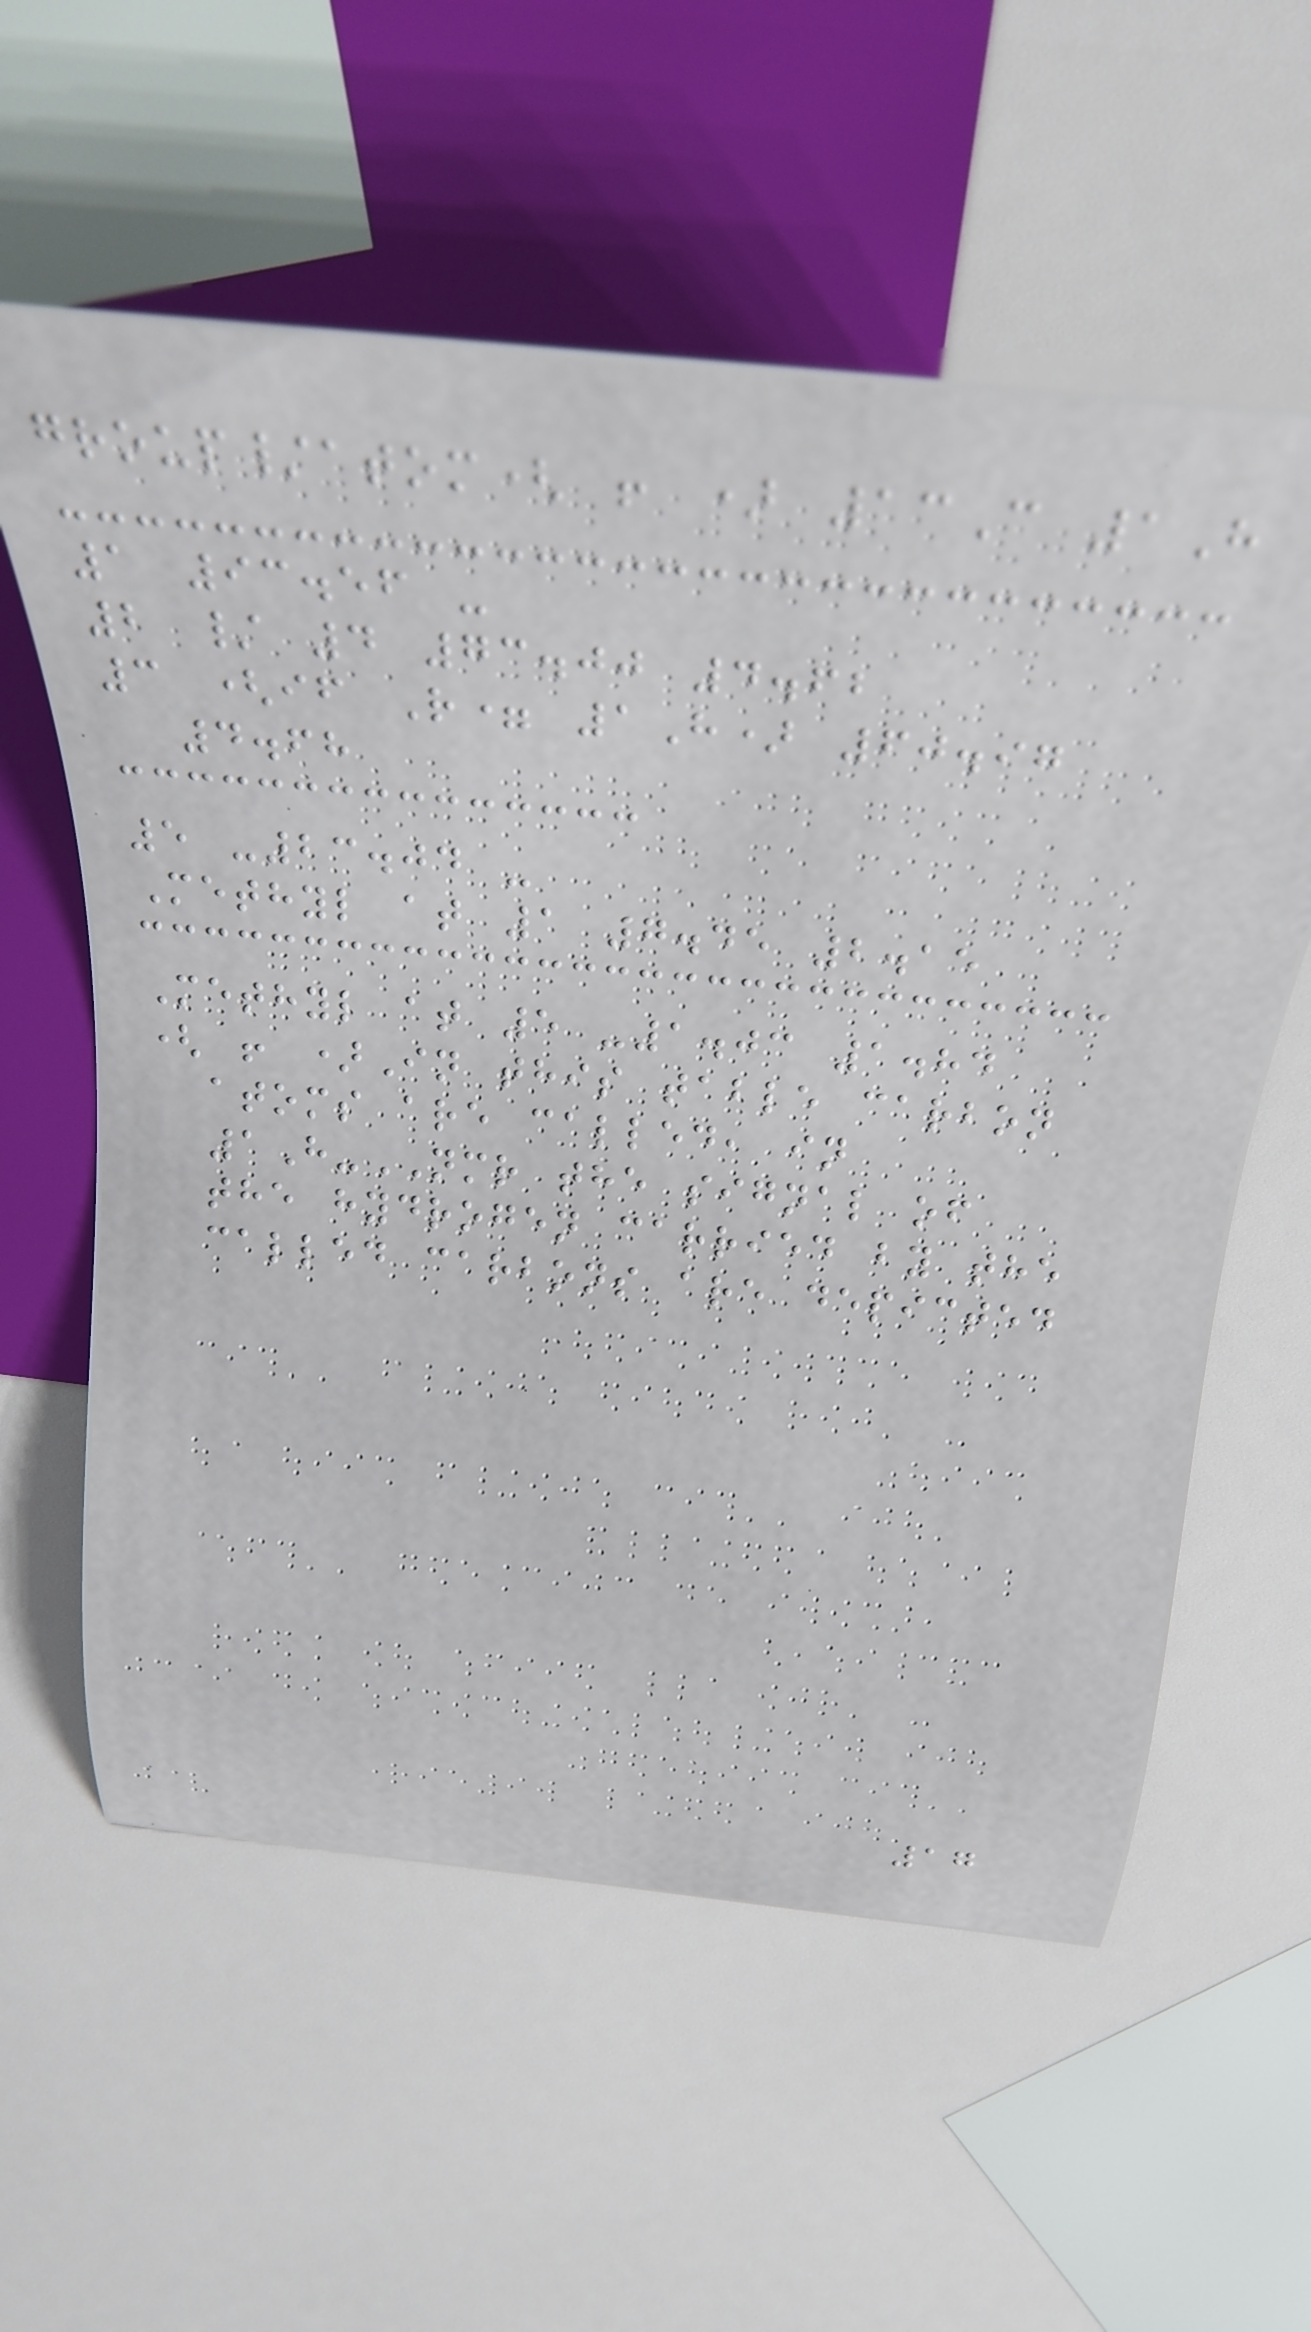group/atom( ! ) 13C 1H
1 93.56 -
2 / 4 73.00 4.62
3 (if R= 1H) 60.97
4.68
5 -23.04 -
Methyl at 1 7.45 2.15
Methyl at 5 -1.03 1.84
( ! )In this table carbon
atoms are called, in
1H-NMR the signal of
the hydrogen carried by the
called carbons are depicted
17
